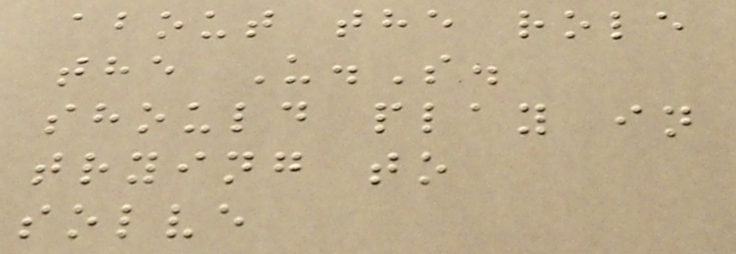about the role
the U.S.
should play in
trying to
solve
